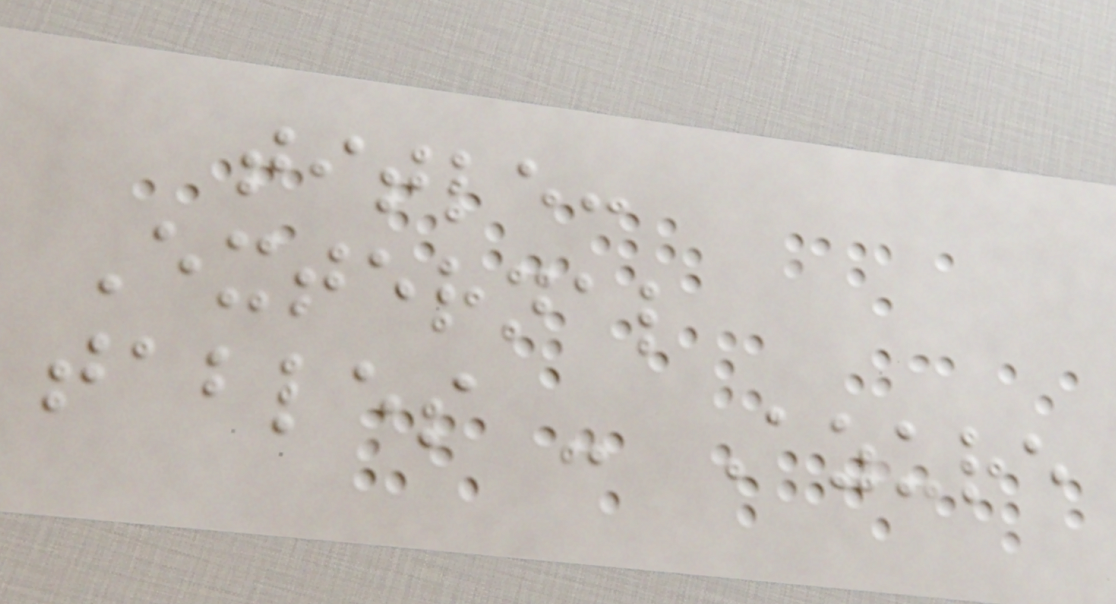title:
External
tables - Azure
